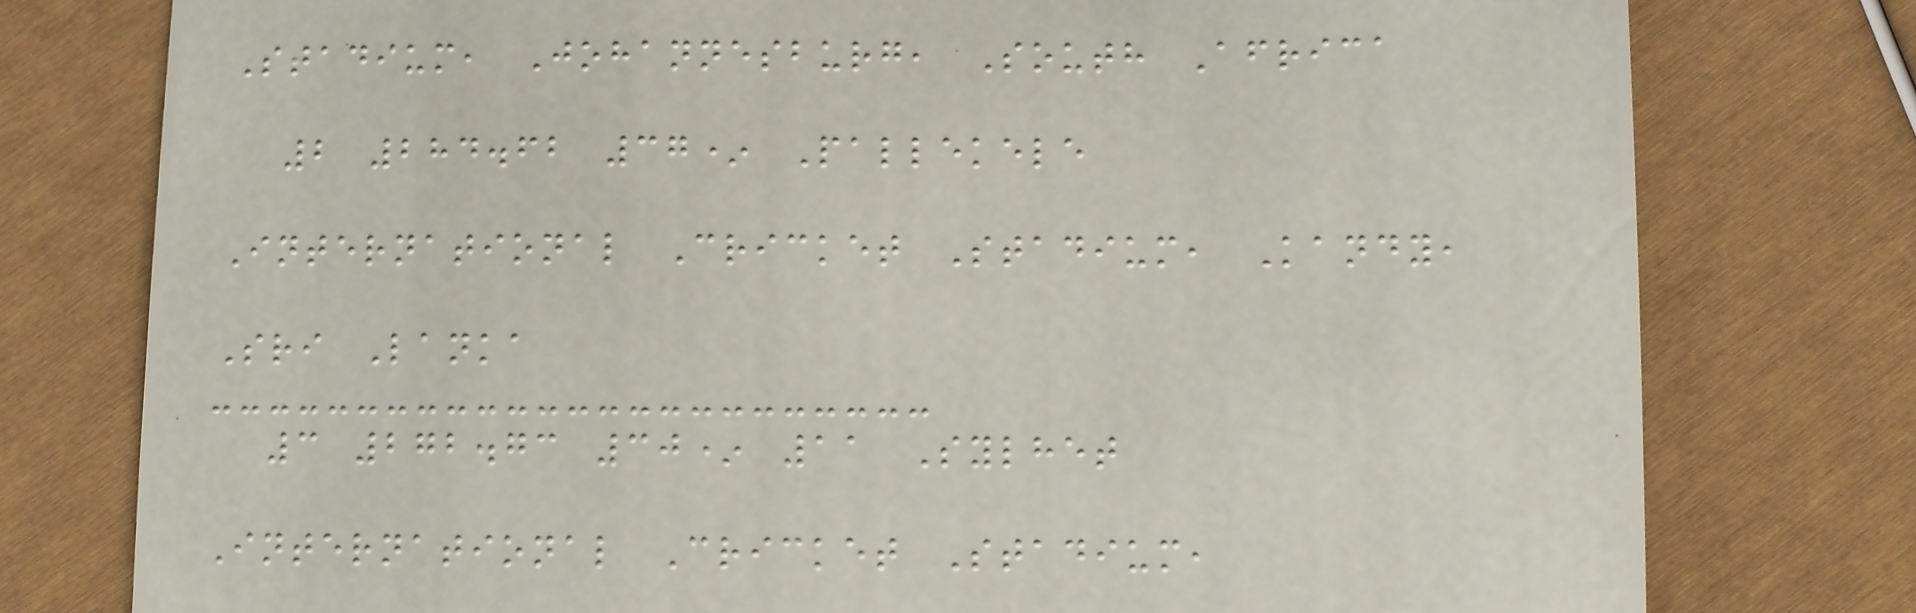Stadium, Johannesburg, South Africa
2 284.62 37* Pallekele
International Cricket Stadium, Kandy,
Sri Lanka
3 272.73 30* 11 Sylhet
International Cricket Stadium,
